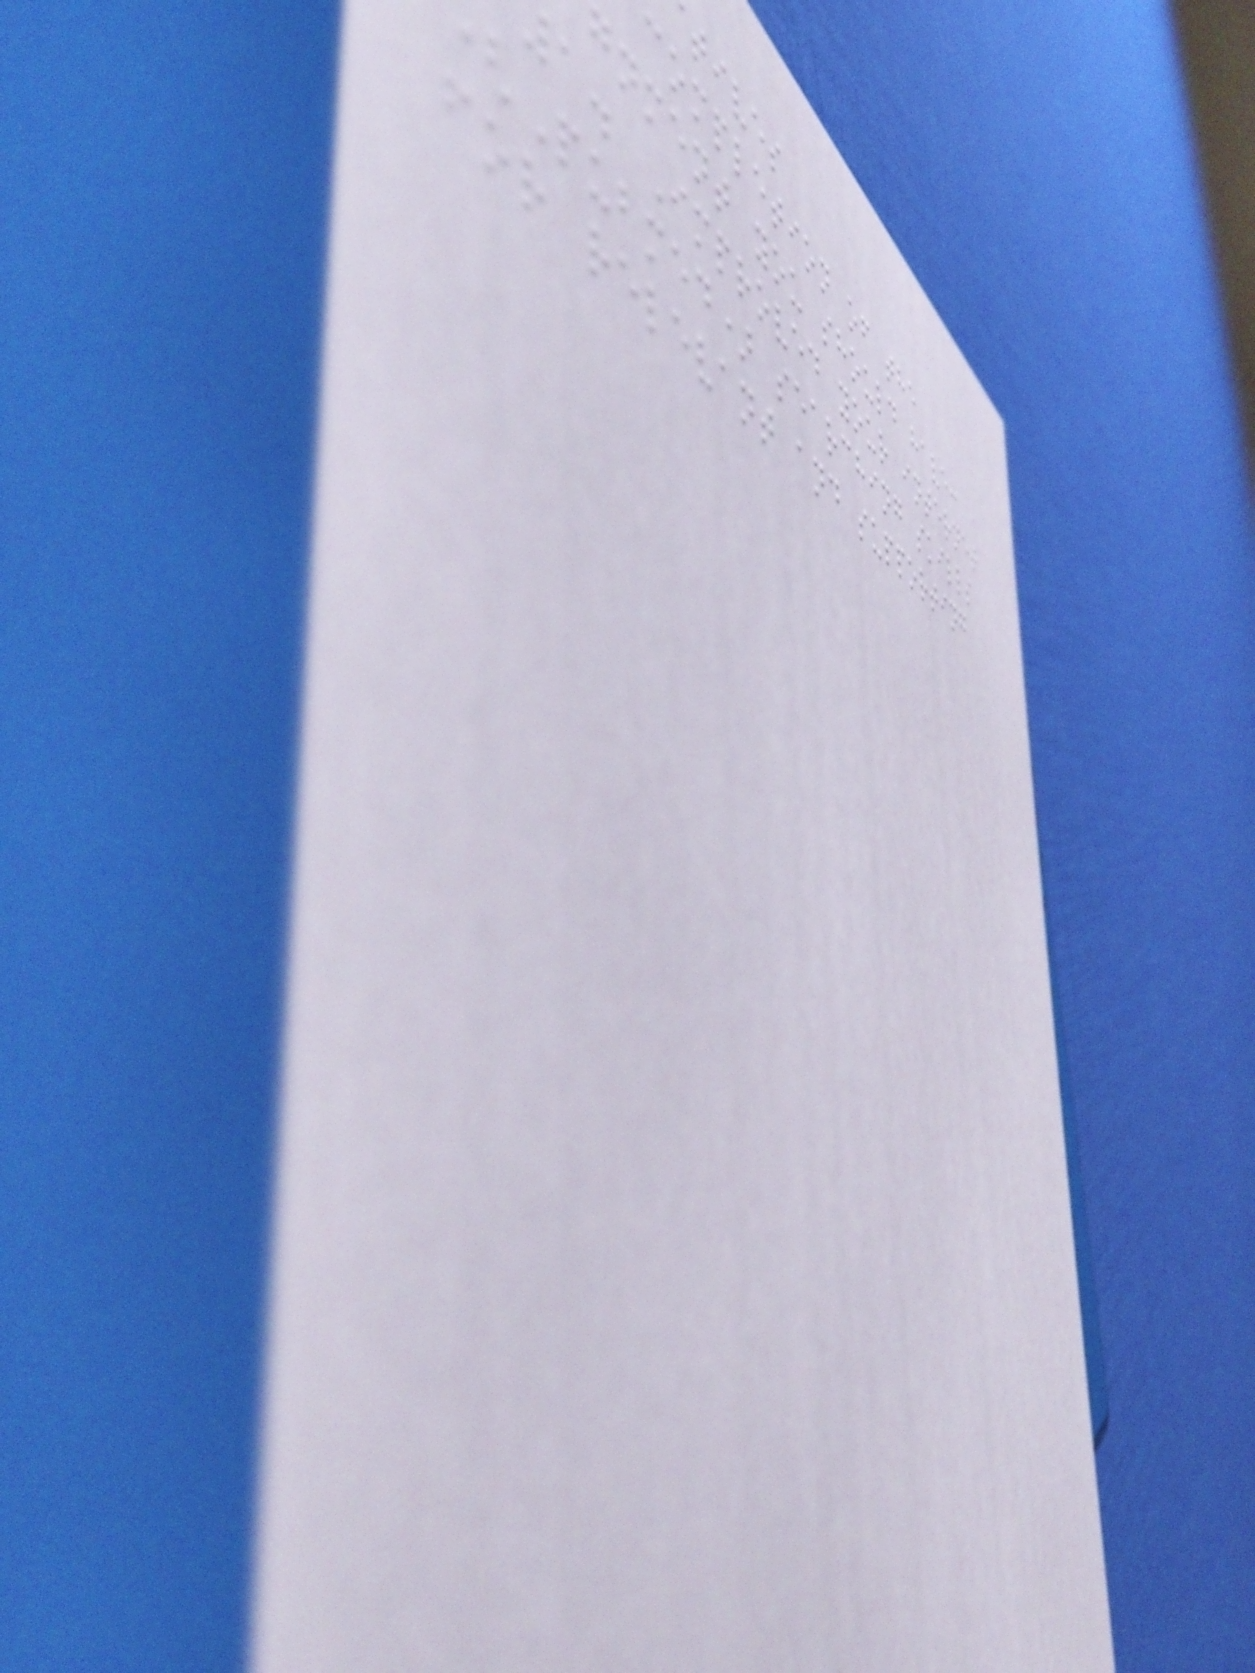tives
completion of the
gnment you should have:
a. Improved your internet
Pubmed) searching skills
for relevant and supporting
